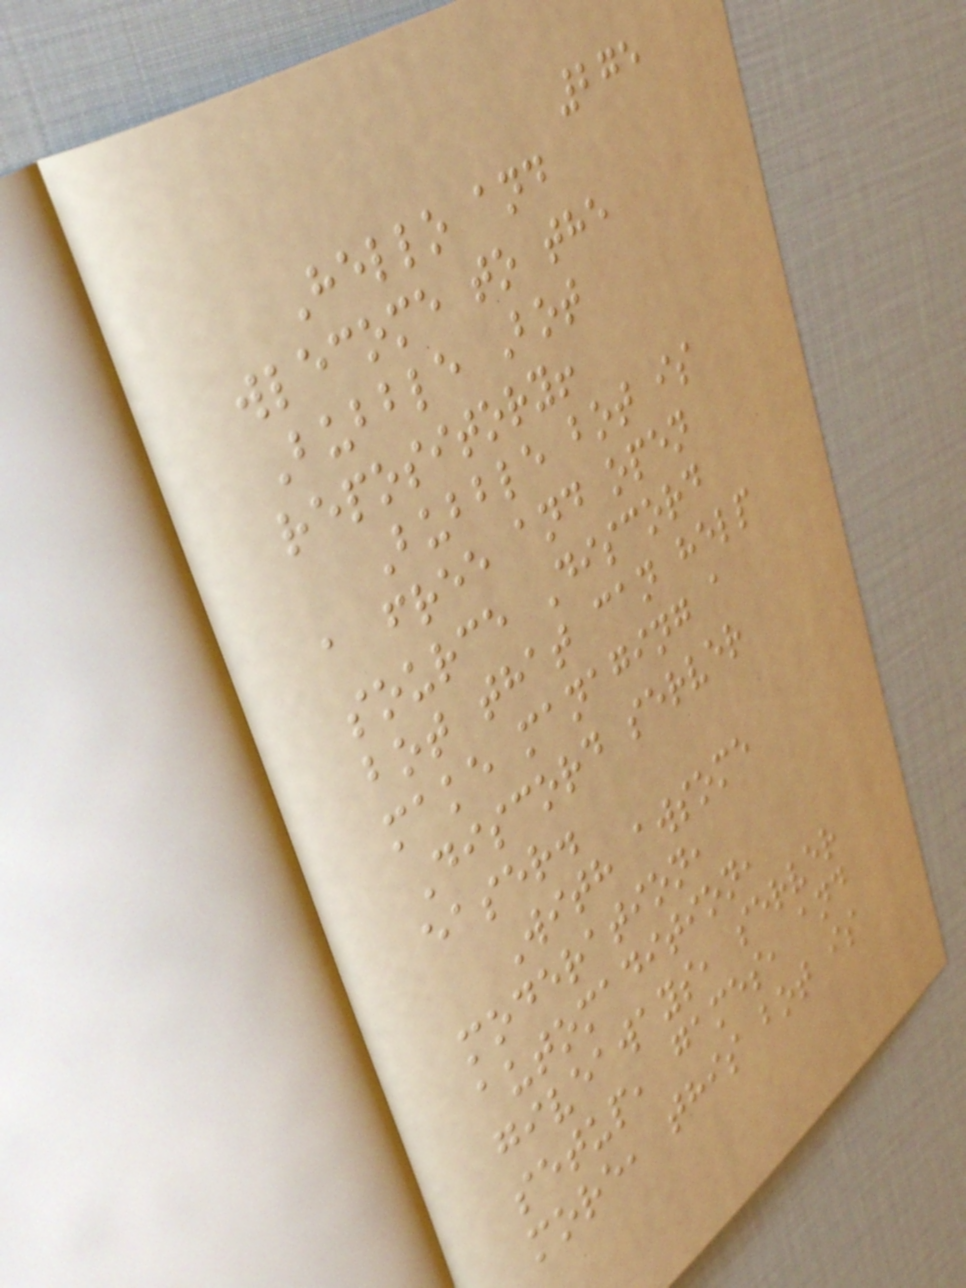275
Hello and
wlecome to the
Bubble Bot
repository!
Bubble bot is
a free and open
source Discord
bot that can help
make managing a
Discord server
easer.
With awsome
moderation,
automadition,
giveaways, server
setup, games, and
more, this bot is
